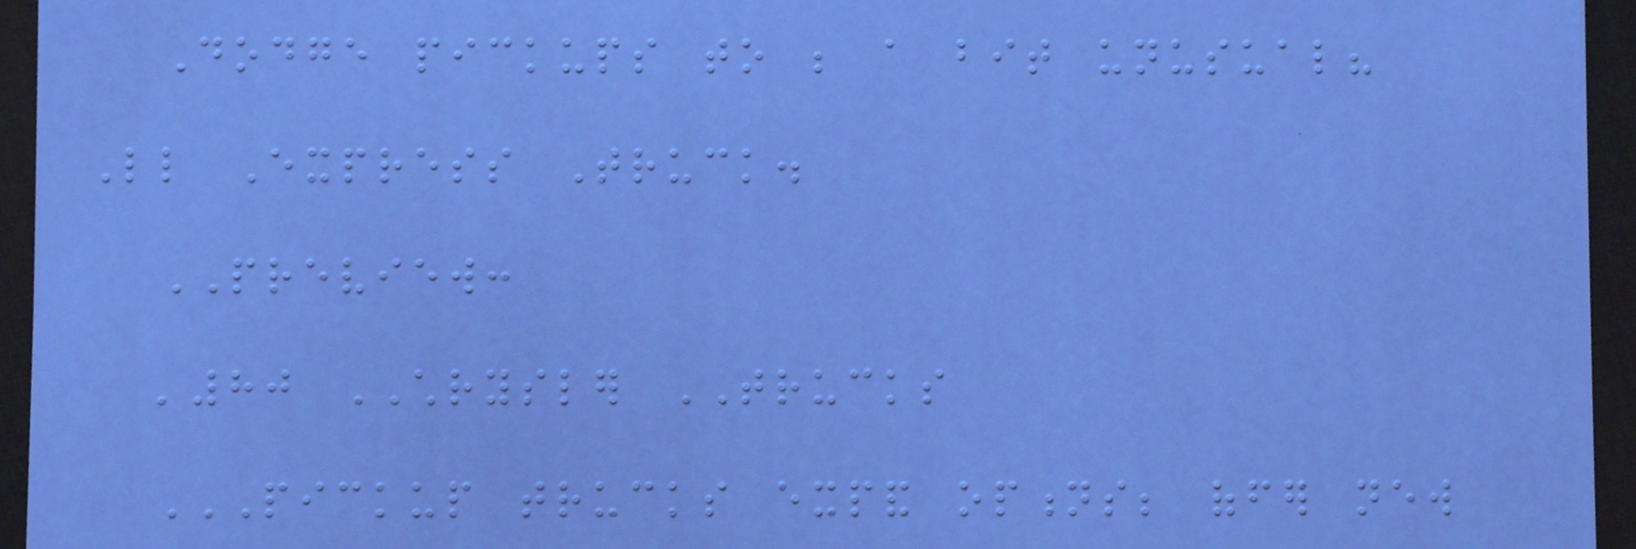Dodge pickups to be a bit unusual?
Little Express Truck.
PREVIEW:
'80 CHRYSLER TRUCKS
PICKUP TRUCKS EXPAND OPTIONS; OFFER NEW
